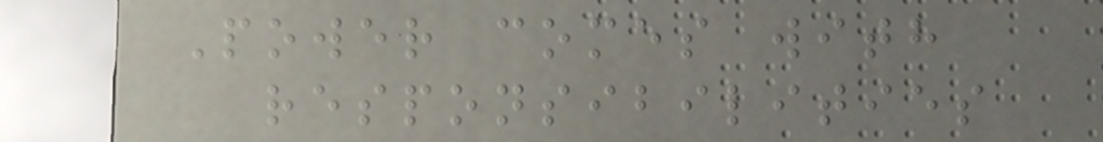Power comes with
responsibilities
